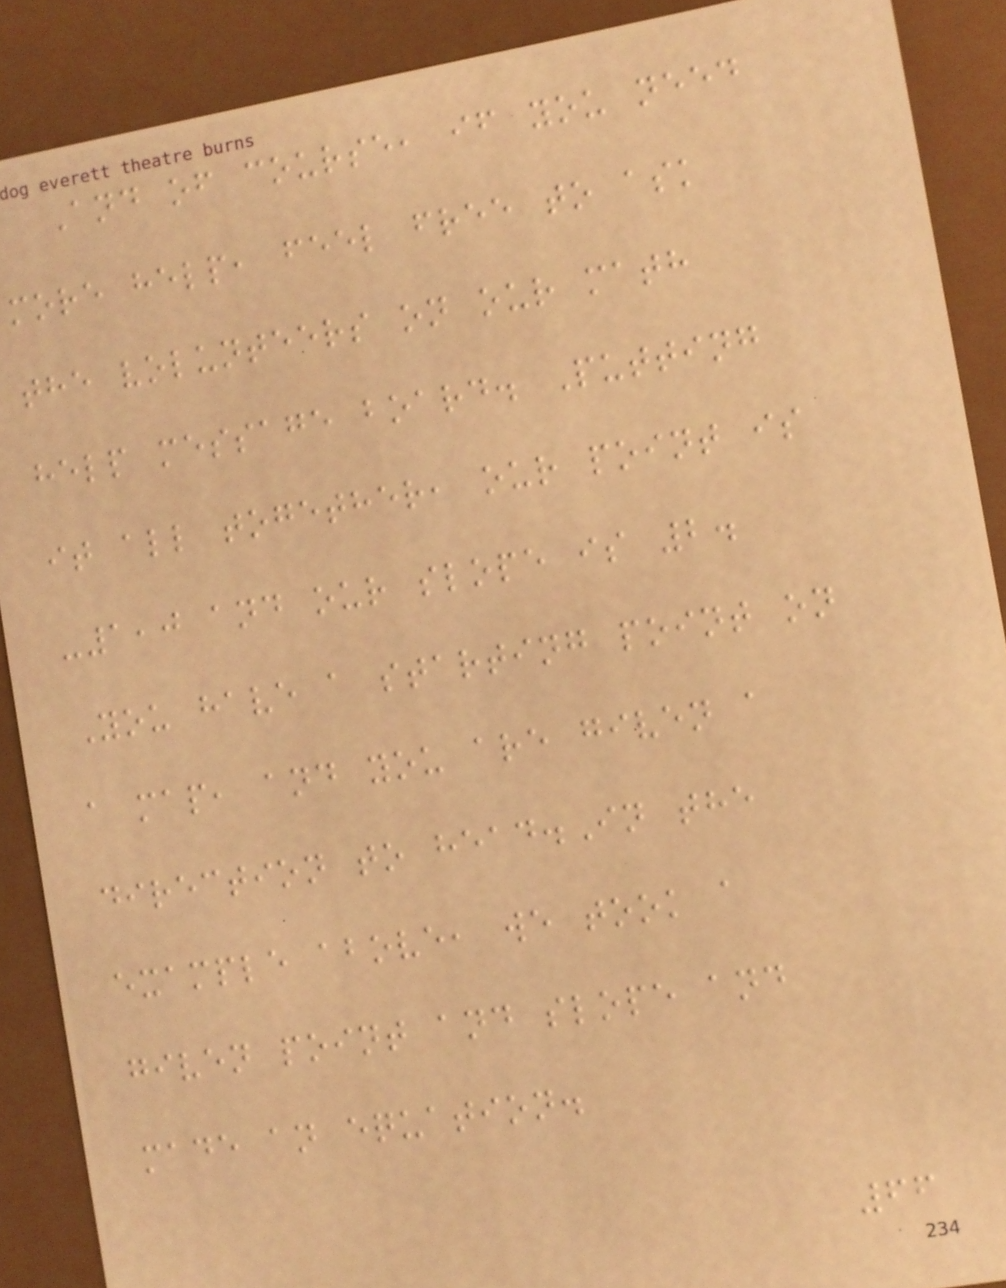And of course, if you need
more help, feel free to ask
the volunteers on our math
help message board. Putting
it all together, our point is
-1,0 and our slope is 2.
You have a starting point on
a map, and you are given a
direction to head.In the
example above, we took a
given point and slope and
made an equation.
66
